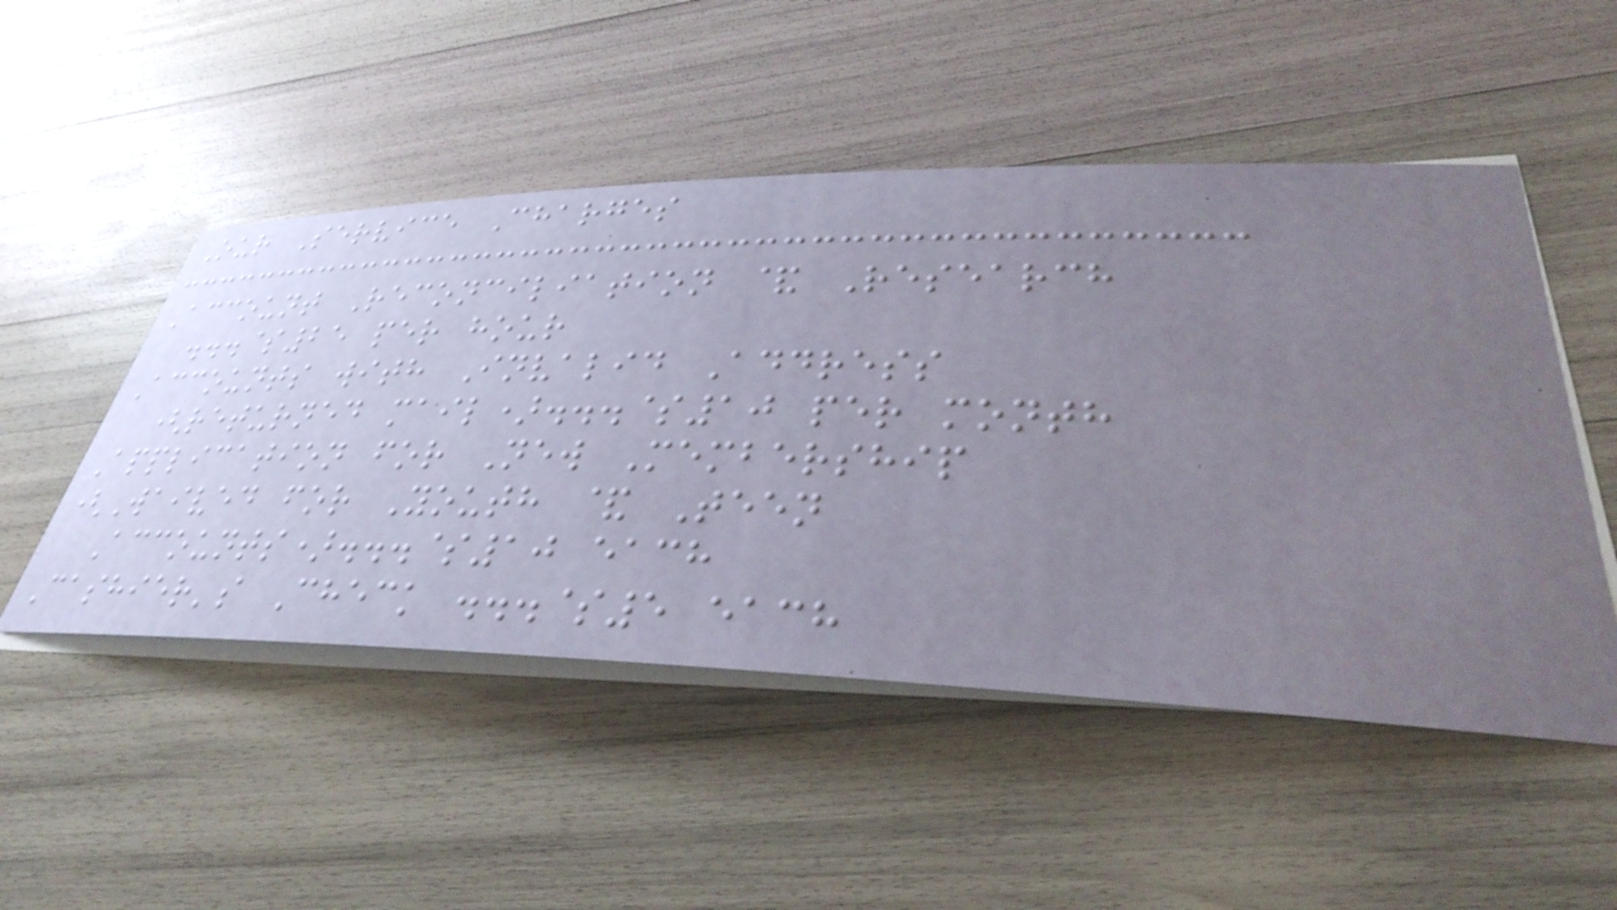Our Service Charges
Account Reconciliation & Research
...$25 per hour
Accounts with Invalid Address
(returned mail)...$10 per month
Application for New Membership
(Waived for Youth & Teen
Accounts)...$10 each
Cashier's Check ...$5 each
